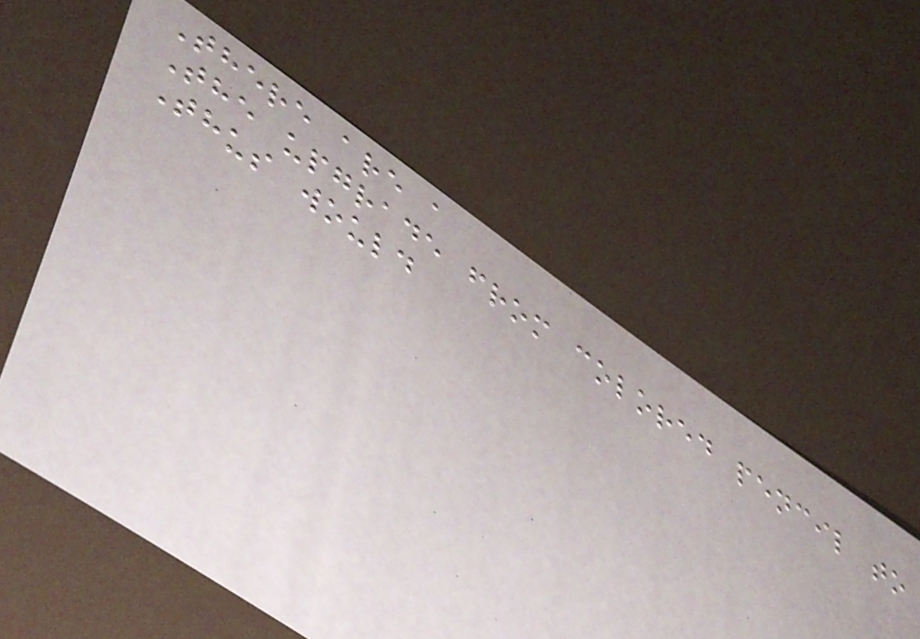There are a
The upgrade from colored pencil to
Thus would
